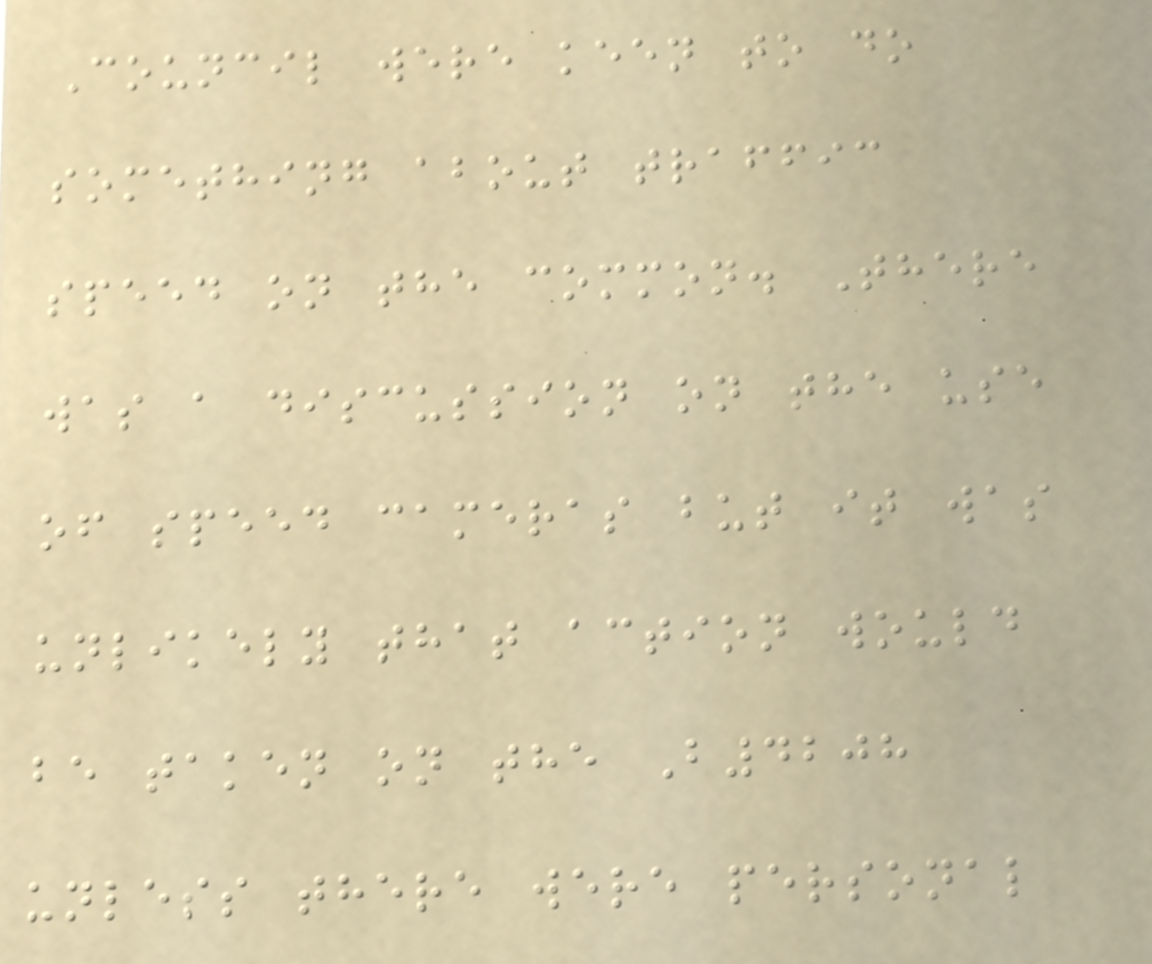Council were keen to do
something about traffic
speed on the common. There
was a discussion on the use
of speed cameras but it was
unlikely that action would
be taken on the B4208
unless there were personal
